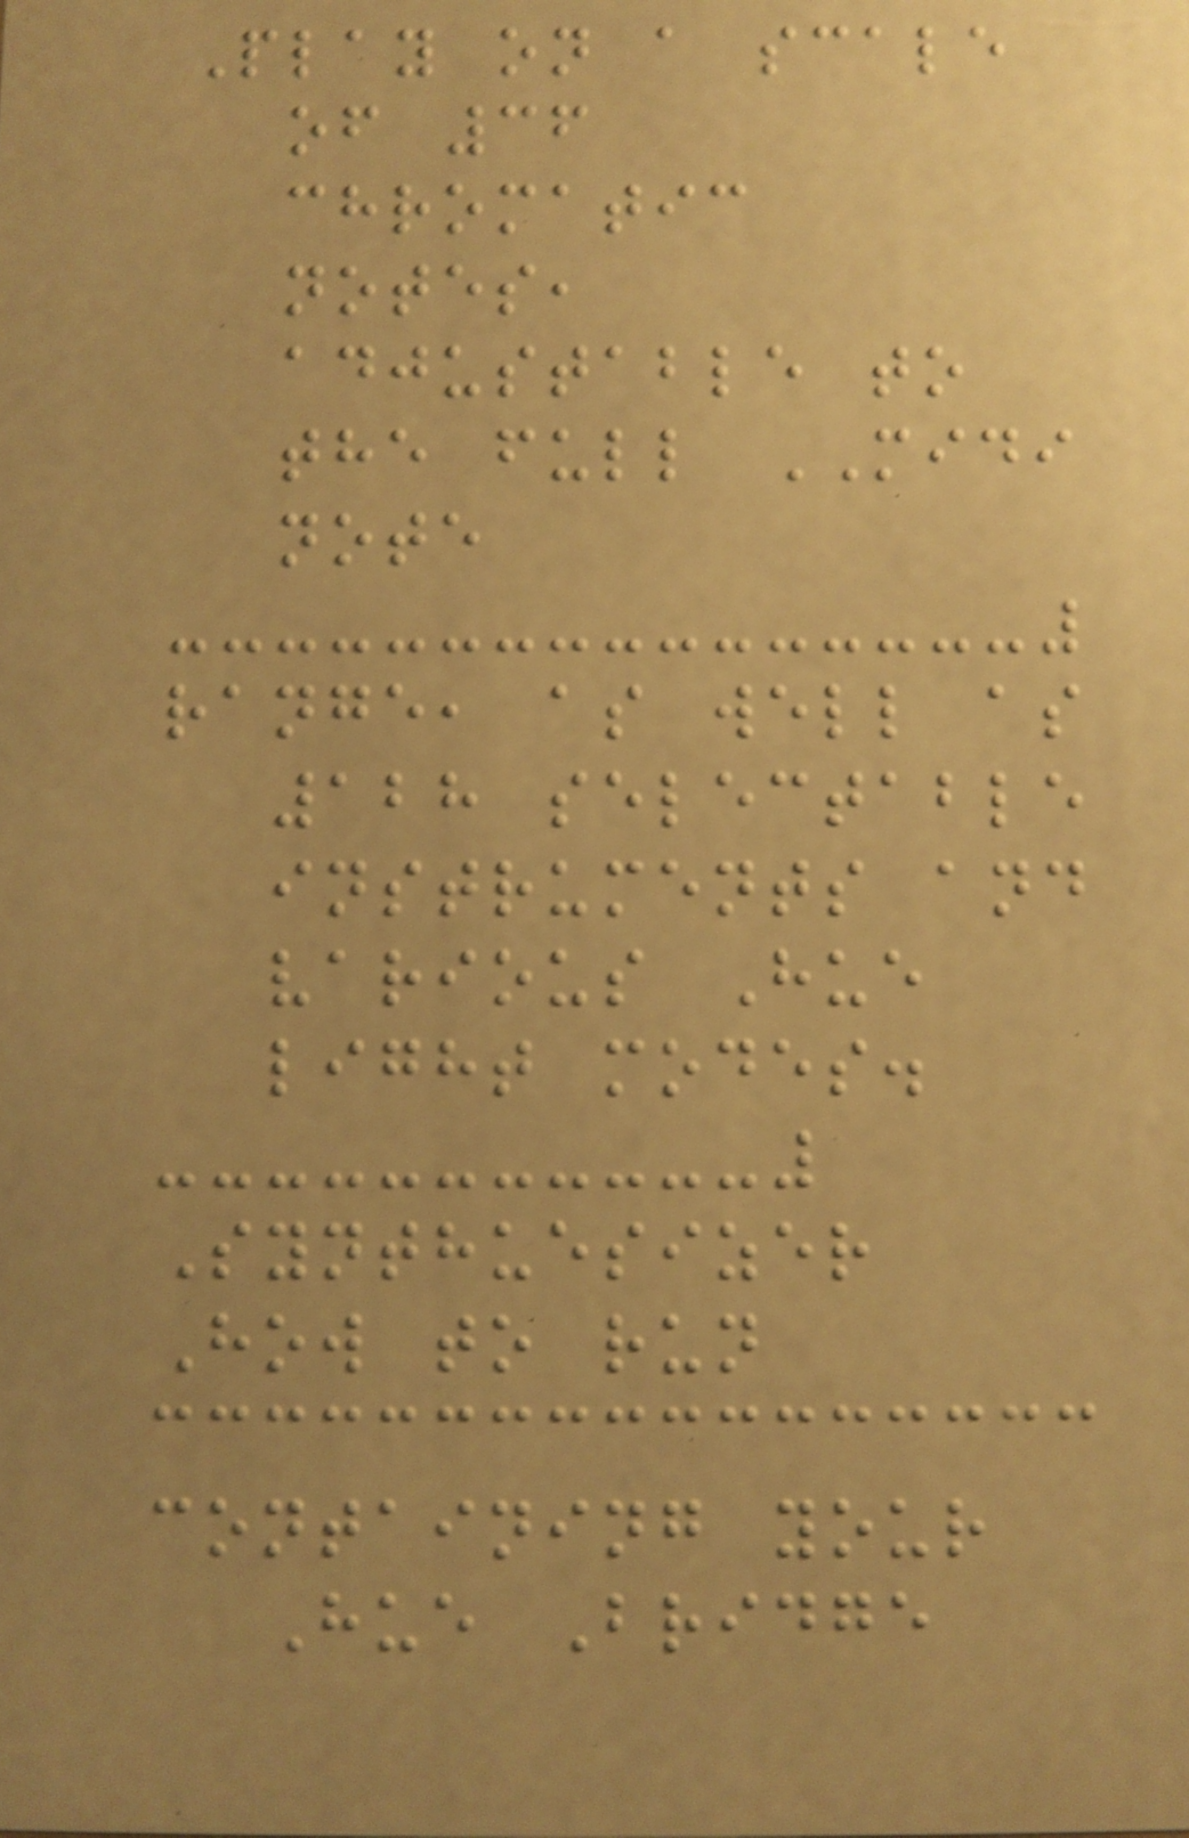Play on a scale
of 36
chromatic
notes,
adjustable to
the full MIDI
note
range, as well as
128 selectable
instruments and
various Hue
light modes.
Synthuesizer
How to run
containing your
Hue Bridge
